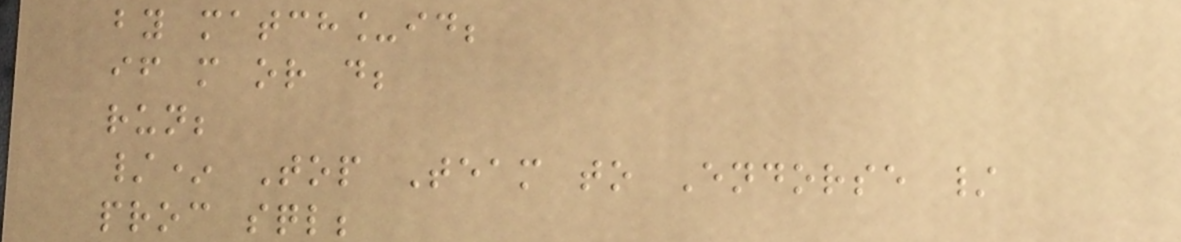by match_id;
if m or d;
run;
/* Top Team to Endorse /
proc sql;
